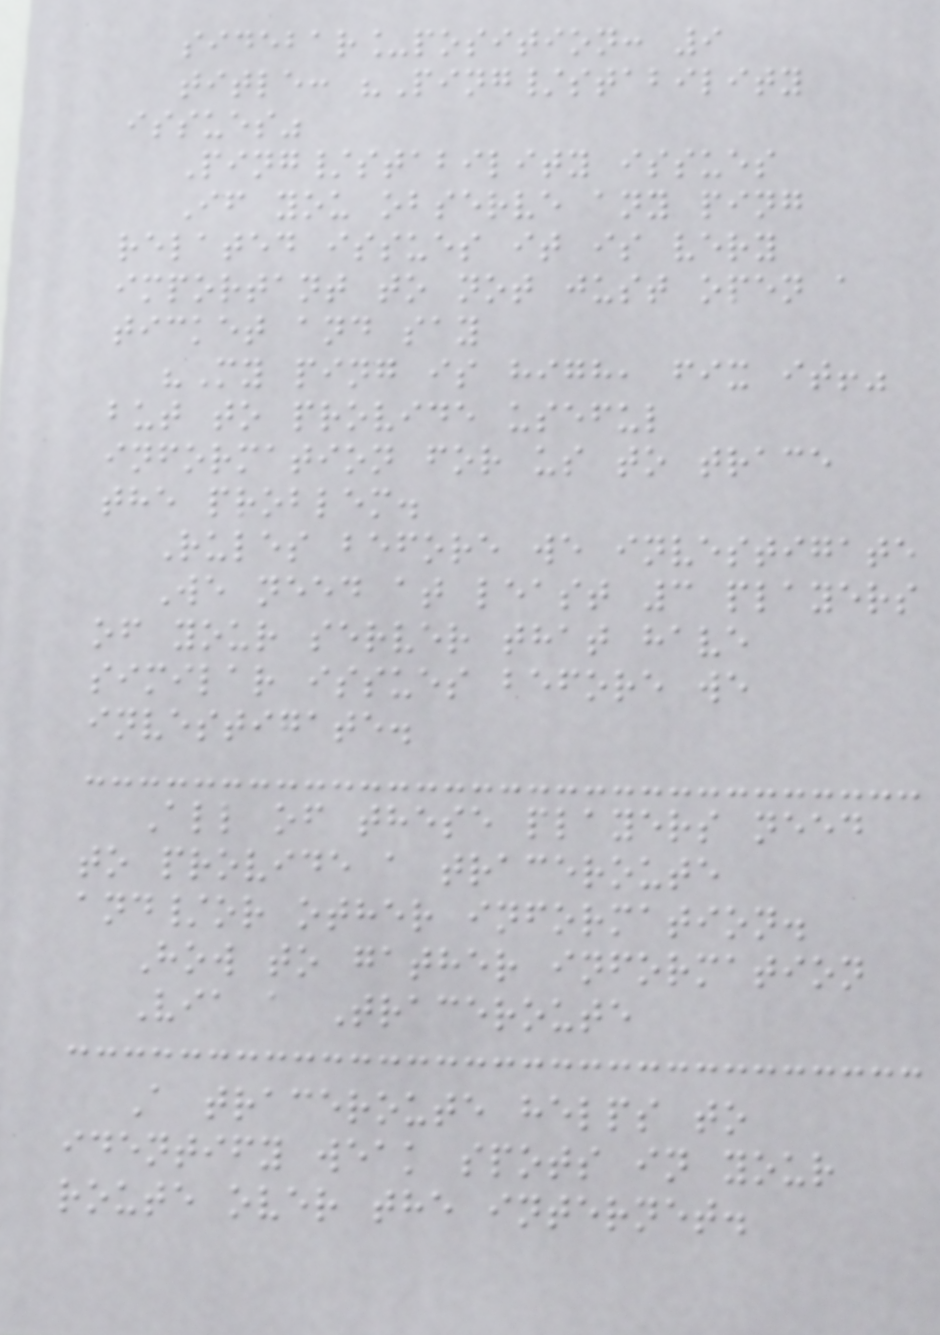sidebar_position: 9
title: "Ping/stability
issues"
Ping/stability issues
If you observe any ping
related issues it is very
important to not just open a
ticket and say
"My ping is high, fix it!"
but to provide useful
information for us to trace
the problem.
Rules before we investigate
We need at least 3 players
of your server that have
similar issues before we
investigate.
All of these players need
to provide a traceroute
and/or other information.
How to gather information
Via a Traceroute
A traceroute helps to
identify weak spots in your
route over the internet.
